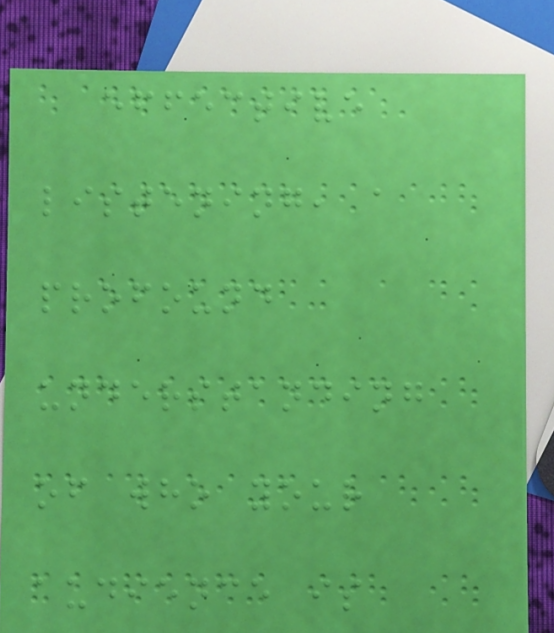effective
listening, a
profound
understanding
of who your
audience is
